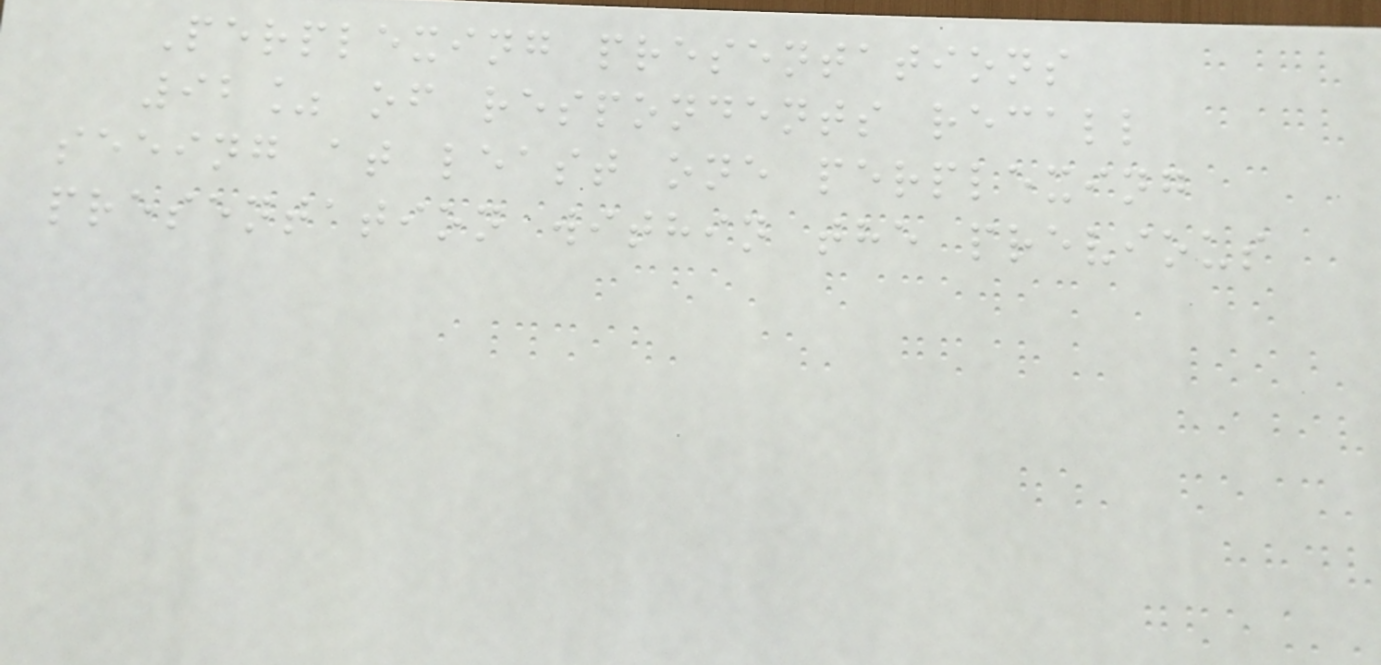Perplexing presentations
92% of respondents recall
seeing at least one perplexing
presentation within the previous
